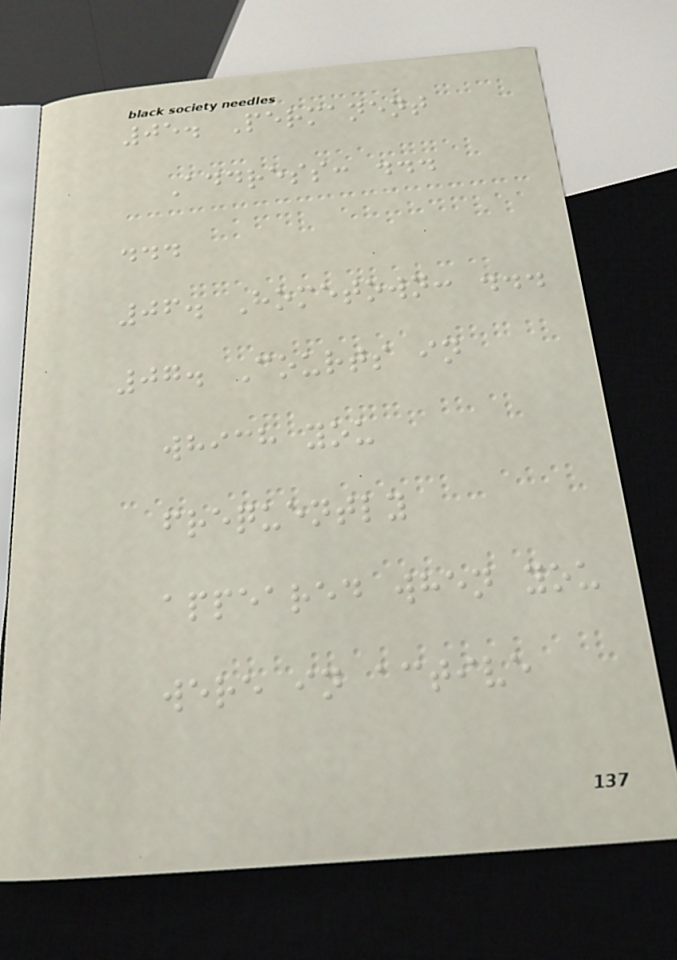05. Permanent
Address: ...
...
06. Hometown: ...
07. Courts in
which you
frequently
appeared when you
were in active
